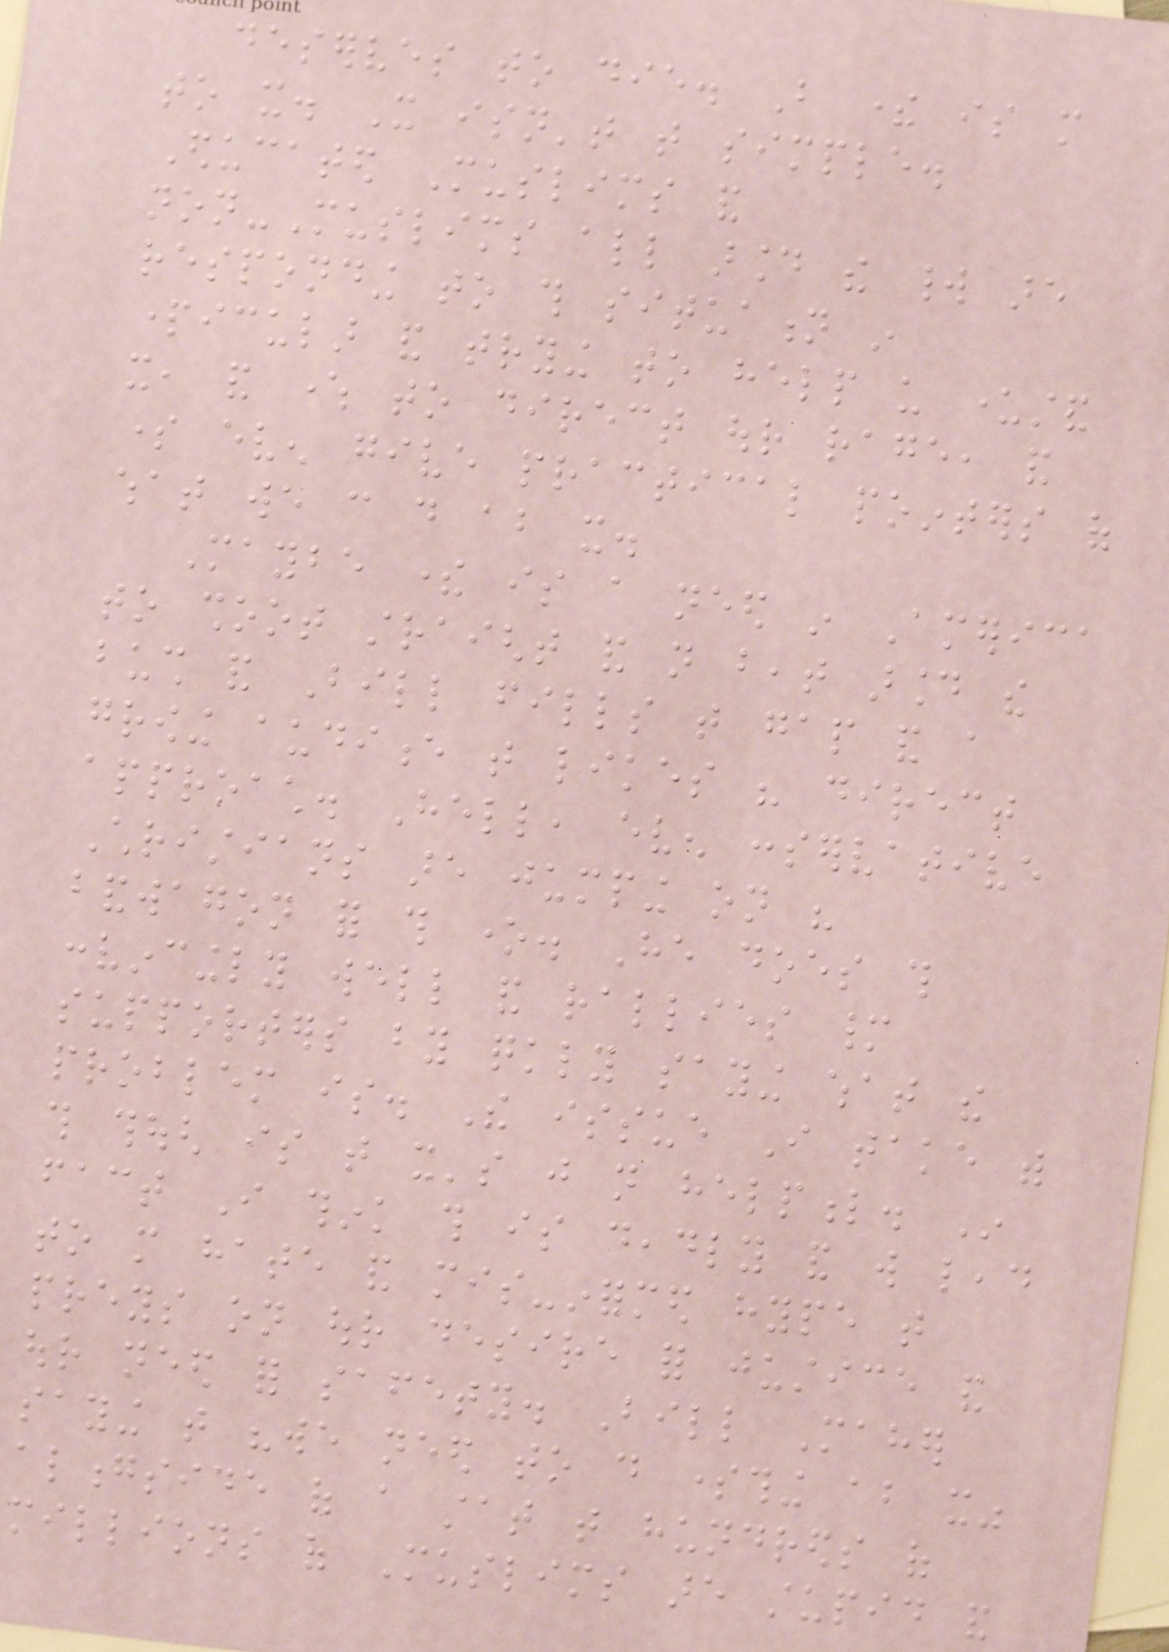deserves to die. But there is more
to it. It isn't that simple.
Educated Muslims and
non-Muslims all around the world are
responding to this situation in
particular and trying to help us understand
it, and where to direct our rage, and
some even give practical pointers of
what we can do about it.
Maybe there is a need in America
to shoot straight and not beat around the
bush and Bill fills that gap and a
growing audience that likes his direct
approach. Hell, even conservative
Christians are jumping on his
bandwagon for this one. He does this
convincingly well and rallies many
supporters by quickly saying what the
problem is. The issue I take with
this though is that it's just not helpful. In
fact I think this is deadly and will lead
to more hate and mis-informed hype that
preys on our desire for justice and
our need for safety. Bill Maher
saying that "we need to do something about it"
alongside of a stat that hundreds of
millions of Muslims are stupid and
